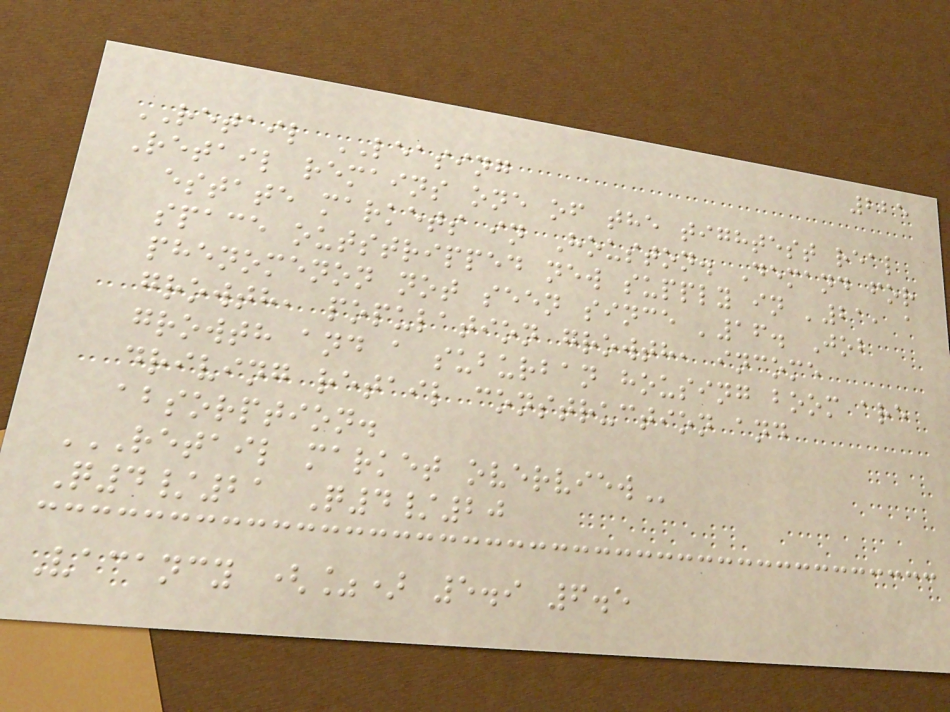225
RETAIL LEASING
Retail remains one of the tightest real
estate markets in Houston. Demand for
space outstripped new supply in '21, a
phenomenon not seen since '16. Job
growth, population growth, income
growth and a suburban housing boom are
driving retail construction and
absorption.
RETAIL MARKET OVERVIEW
Q4/21 Q4/20
Vacancy (%) 5.9 6.5
